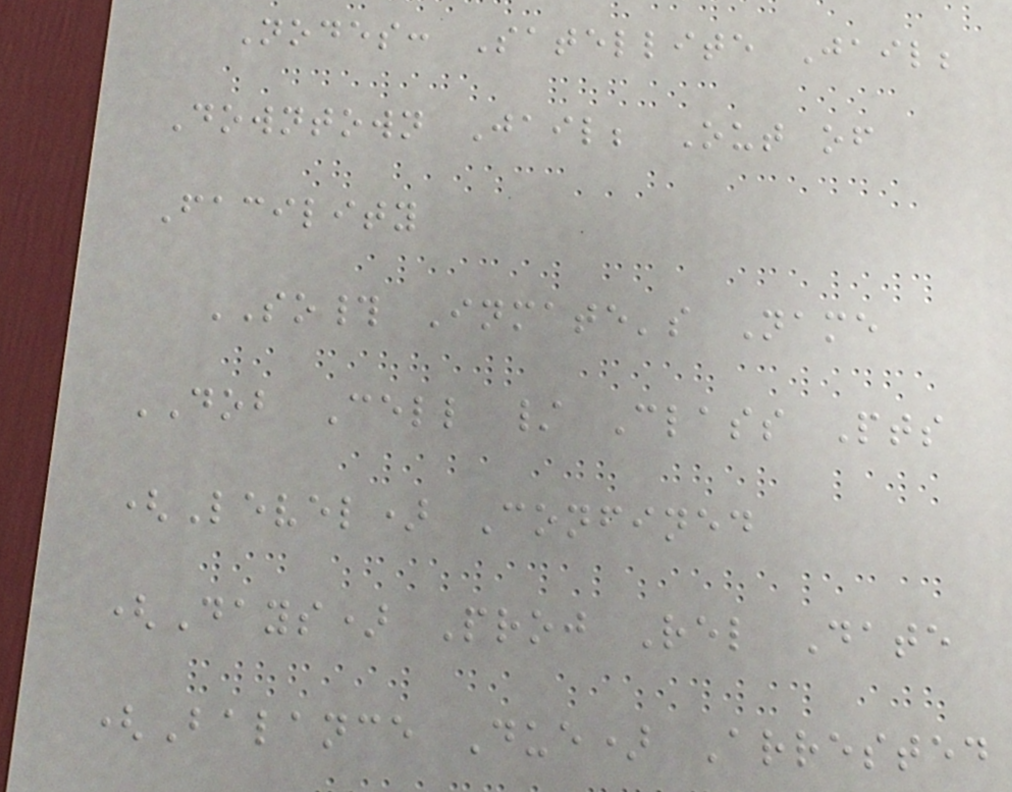Nodes: Satellite Jail;
Downtown Jail; Out of
Facility
SO# Inmate's Name
DOB Cell / Class Pts
(Level) Confined
(Days) Proj Rel Date
(Balance Due) Arrested
